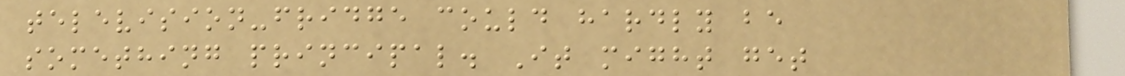television-fridge could hardly be
something principal. It might get
